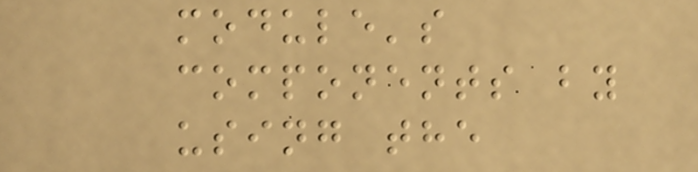module's
components by
using the
